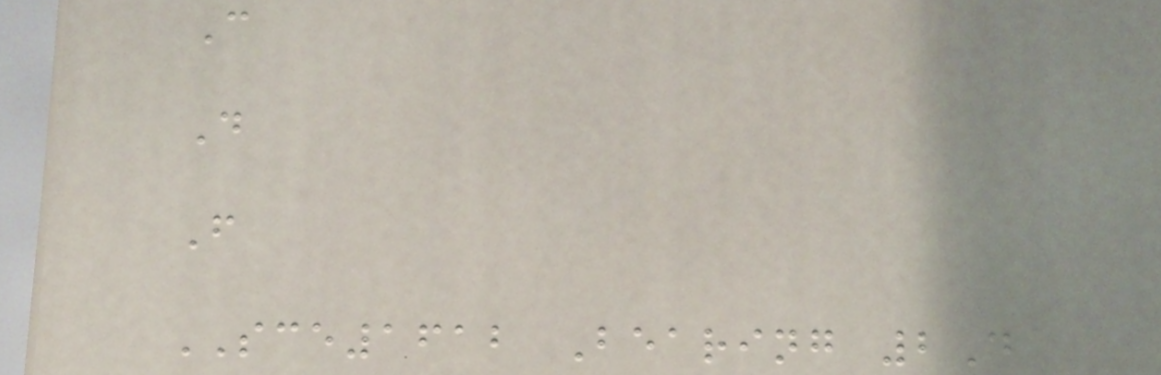C
D
F
SCE1612 Bearing 2D
